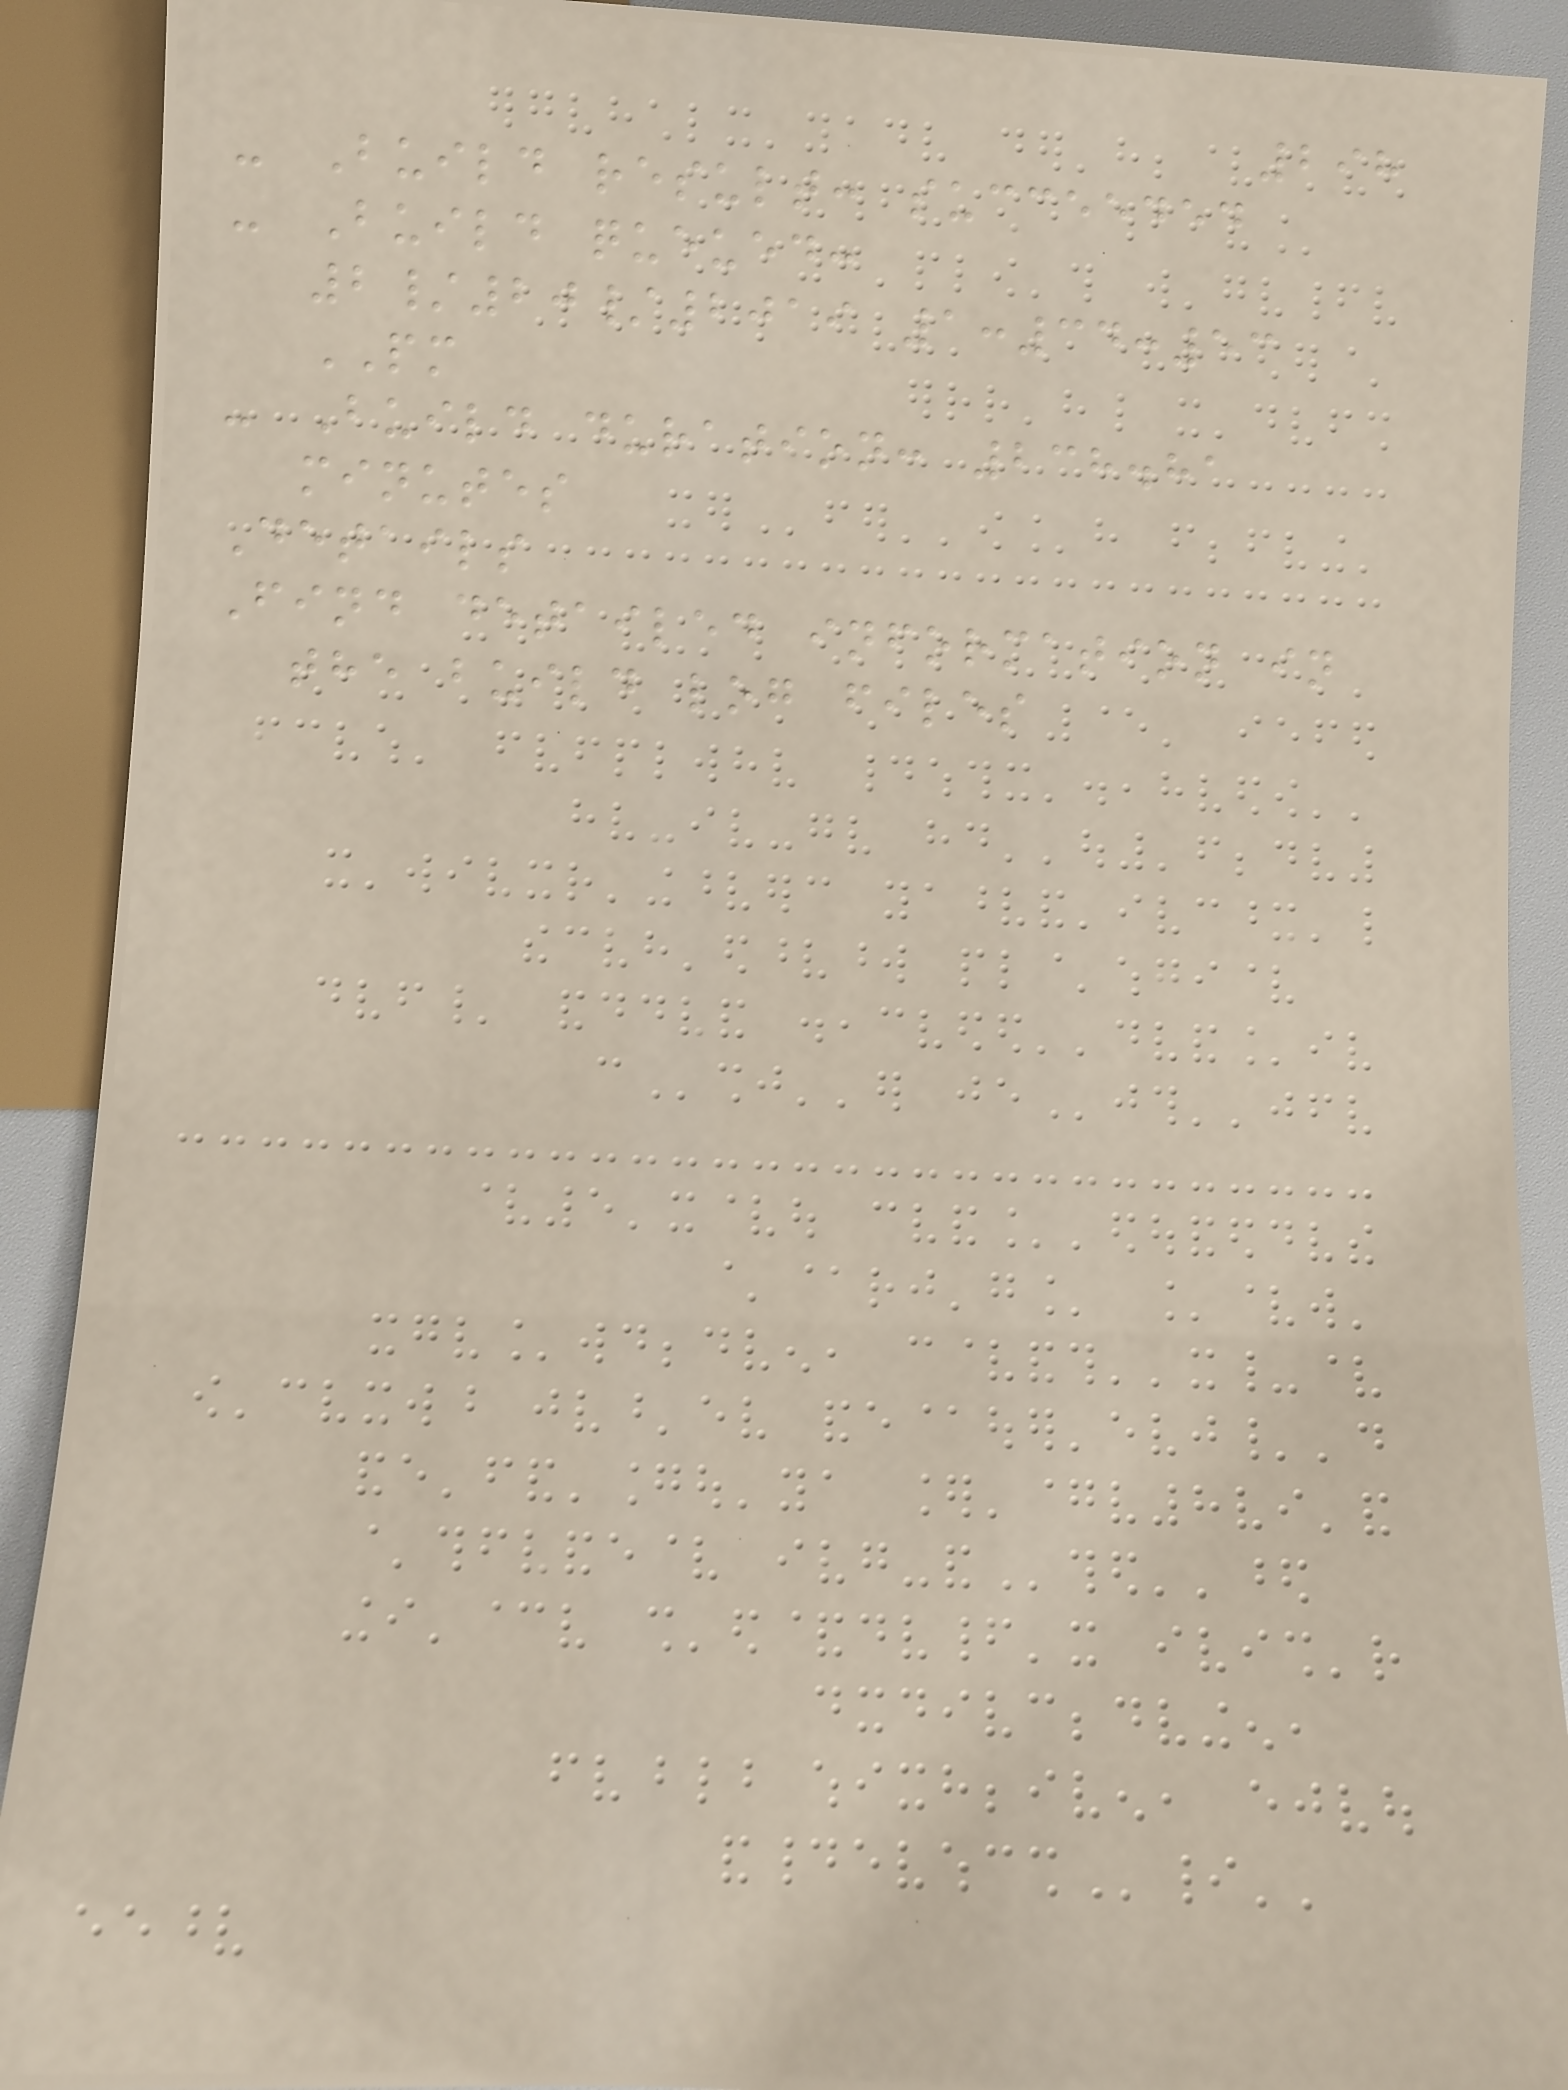298
- Build result: succeeded
- Build queued:
2/20/2019 1:34:53
PM
- Build duration: 238.81
minutes
Details
Find detailed information in
the build log files
